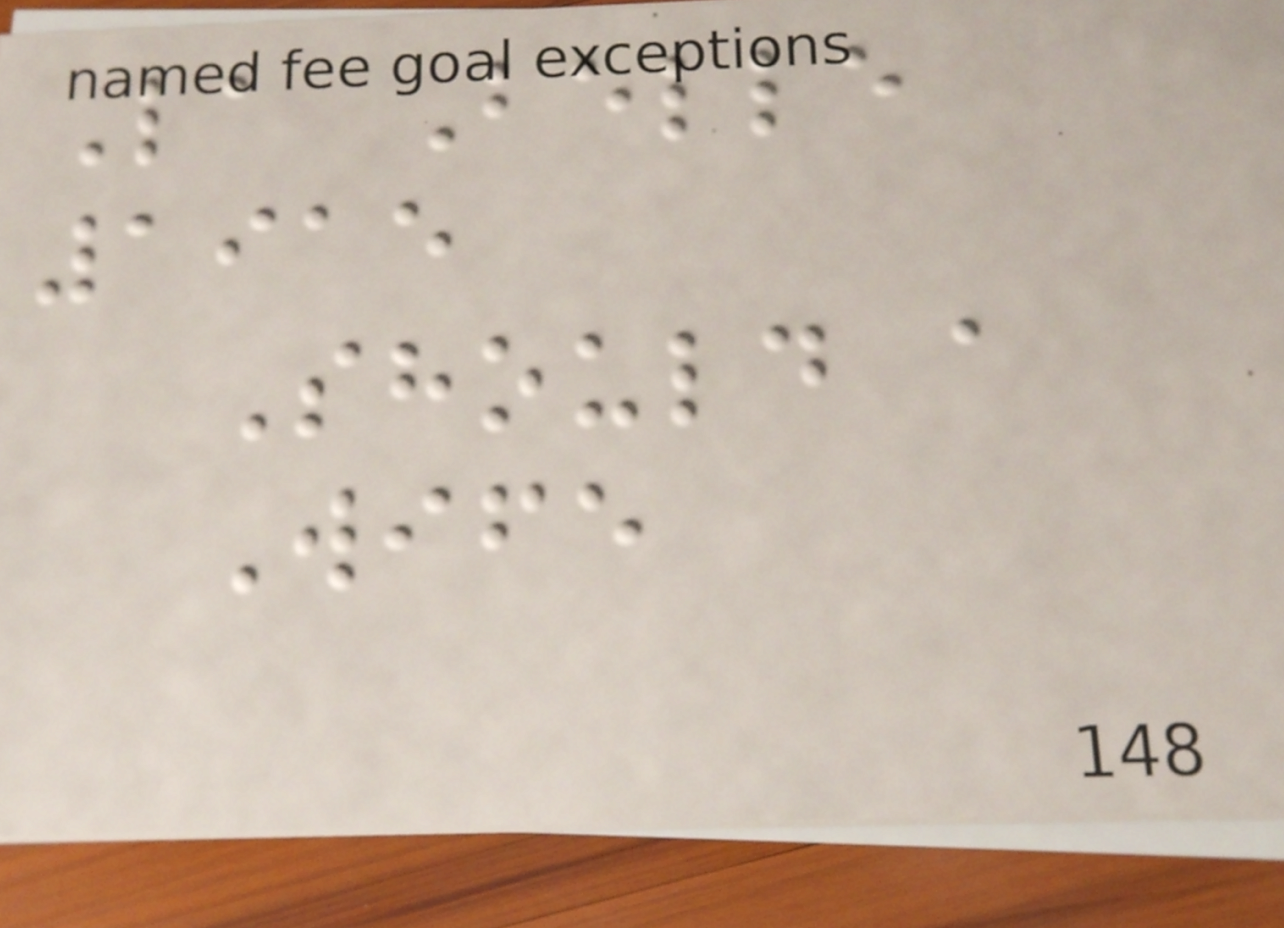La Belle
1915
Should a
Wife
